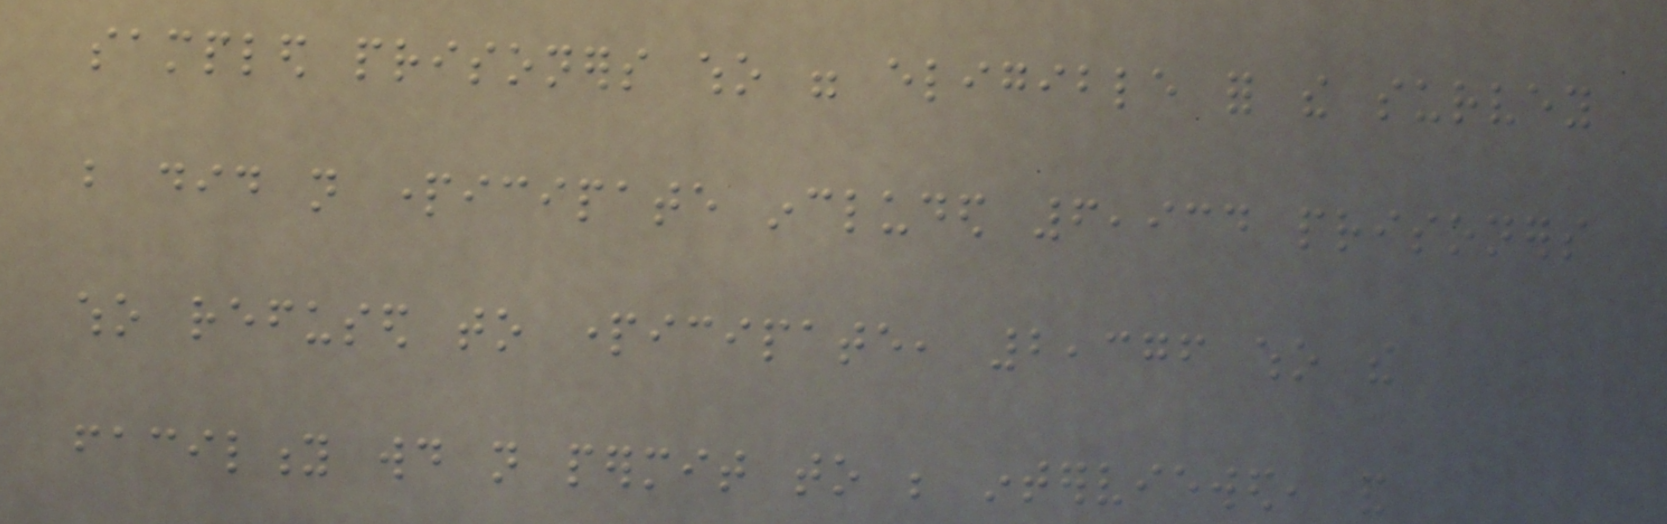sampled prisoners who were eligible for the survey
but did not participate included 6,934 prisoners
who refused to participate, 2,376 who the
facility would not permit to be interviewed, and
